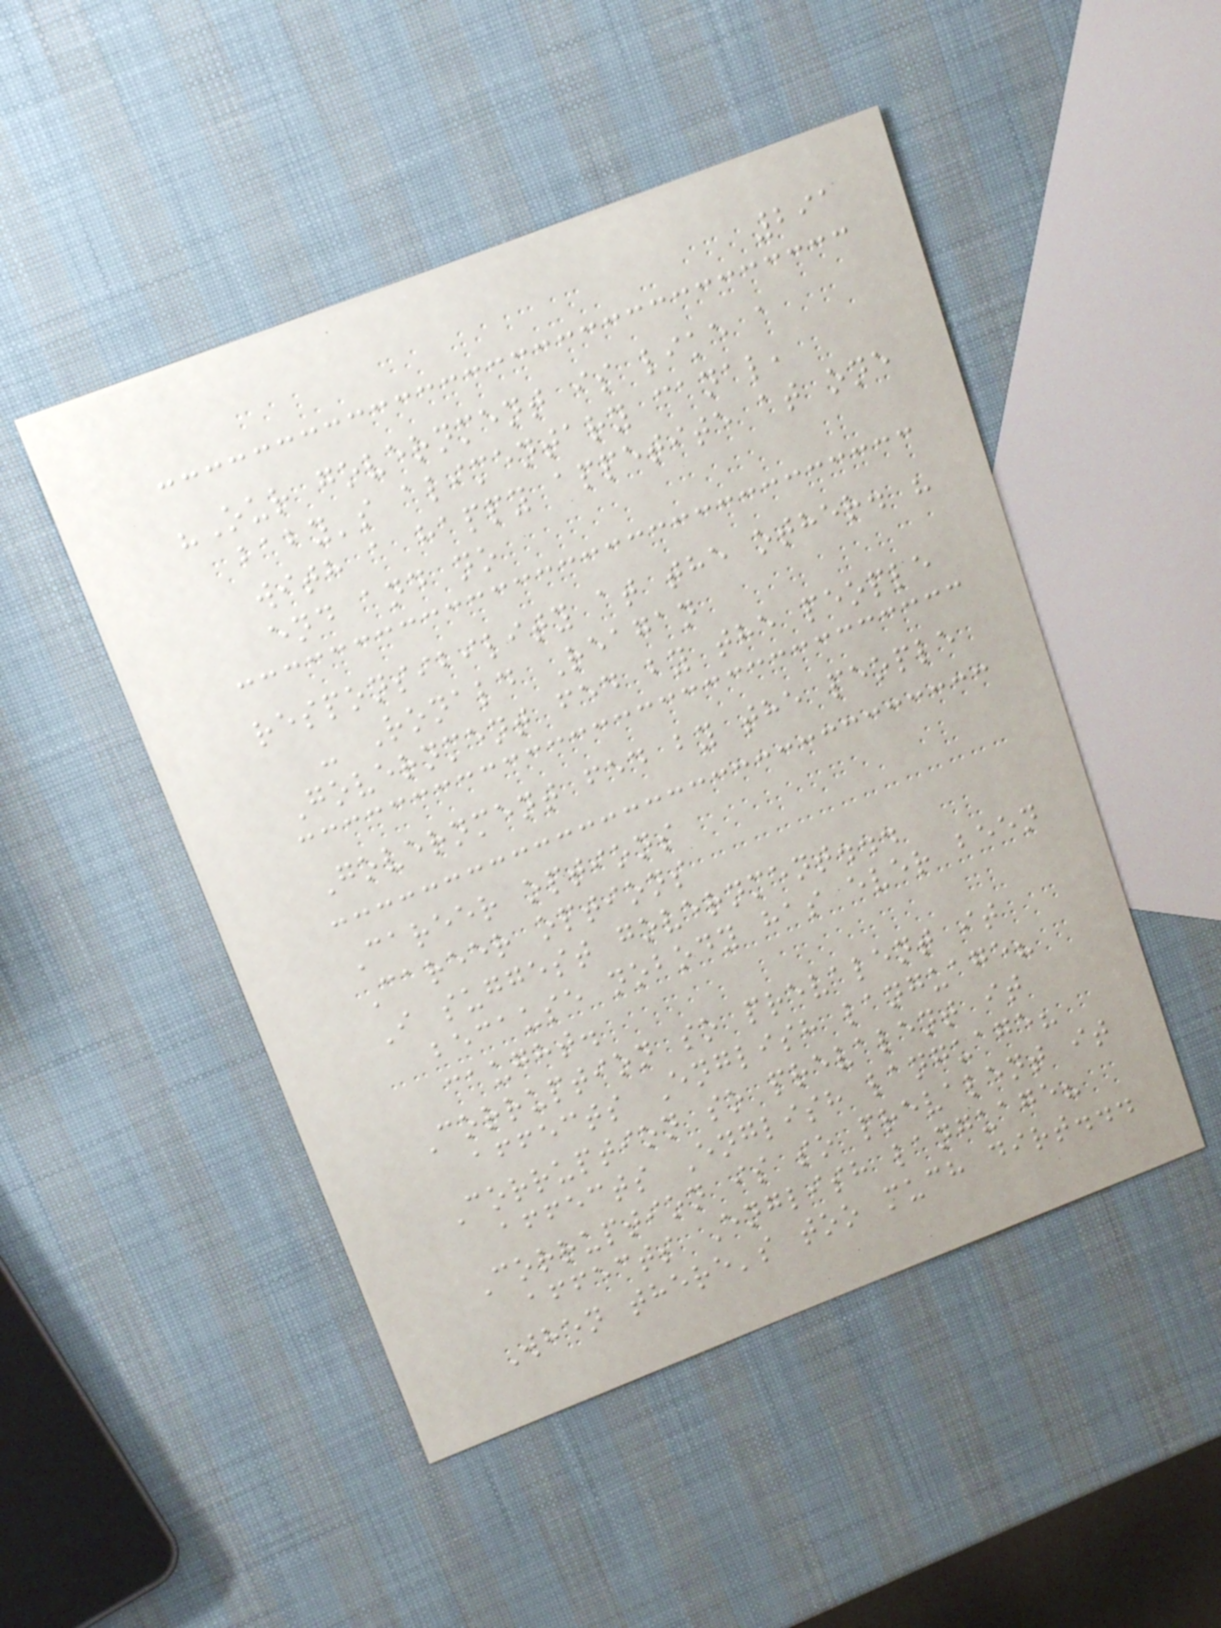291
"Our government is like a
baby's alimentary canal,
with a happy appetite at one
end and no
responsibility at the other. "
- Ronald Reagan
Government fed by the people
Government fed by the people
Career options
Career options
I suggest government...
because nobody has ever been
caught.
Corruption so prevalent it
affects English language?
Corruption so prevalent it
affects English language?
Corruption is so prevalent it
affects English language?
When there's too much dirt...
